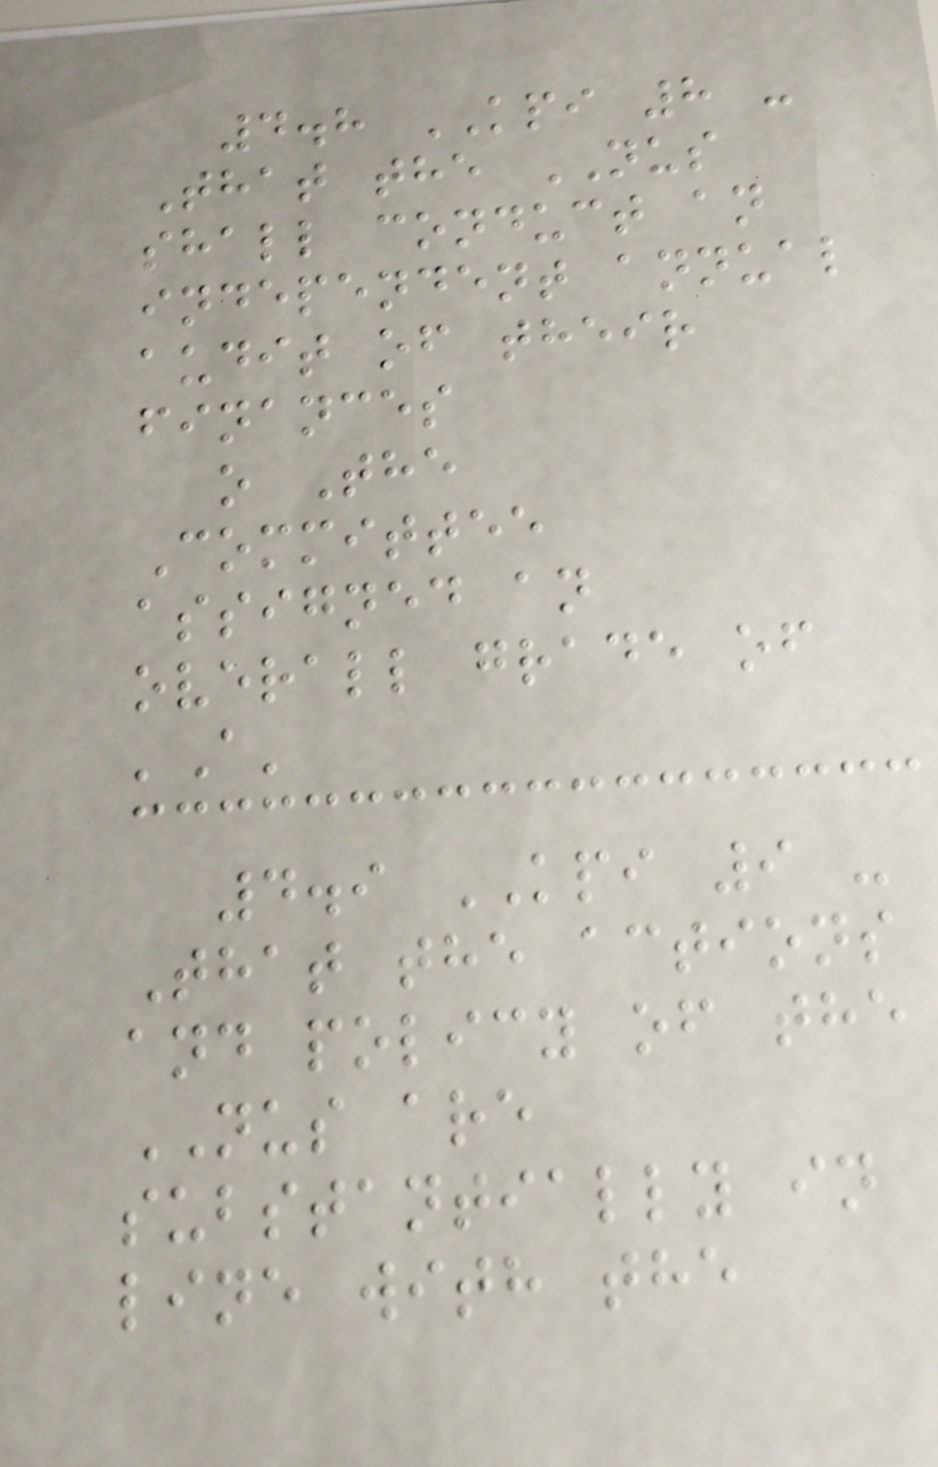4.8 KPI 8 -
That the NUS
shall conduct an
independent annual
audit of their
finances
o The
Committee
assigned an
overall grade of
'A'
4.9 KPI 9 -
That the actions
and policy of the
NUS are
substantially in
line with the
